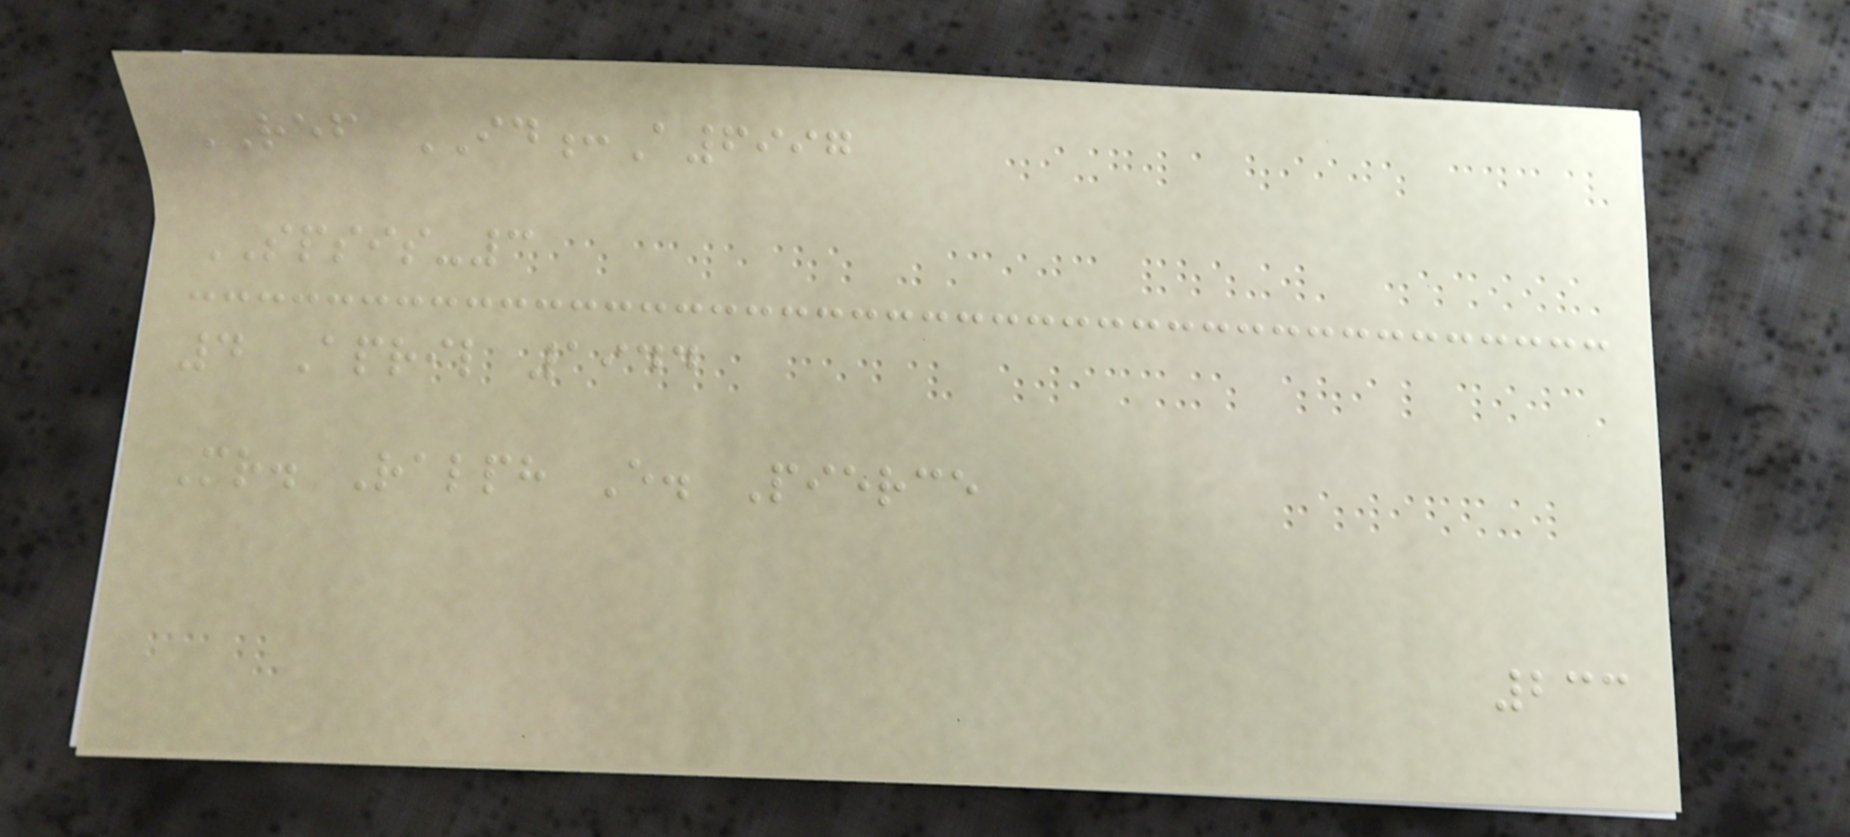REF ID:A6997
SPSIS-3
4 April 1944
Mr. Ralph E. Pierce
233
